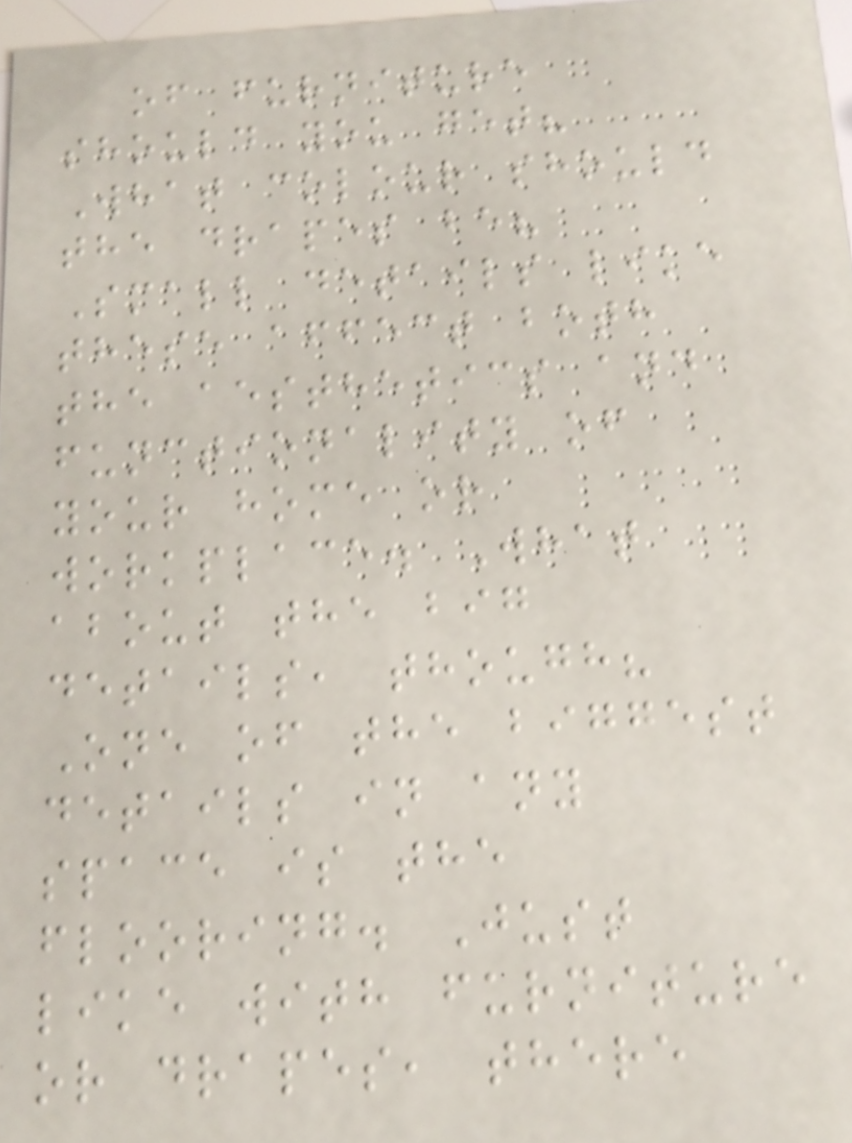of furniture
should you get?
What colour should
the drapes be?
Small details like
these affect both
the aesthetics and
functionality of
your home or
workplace. What
about the big
details, though?
One of the biggest
details in any
space is the
flooring. Just
like with furniture
or drapes, there
